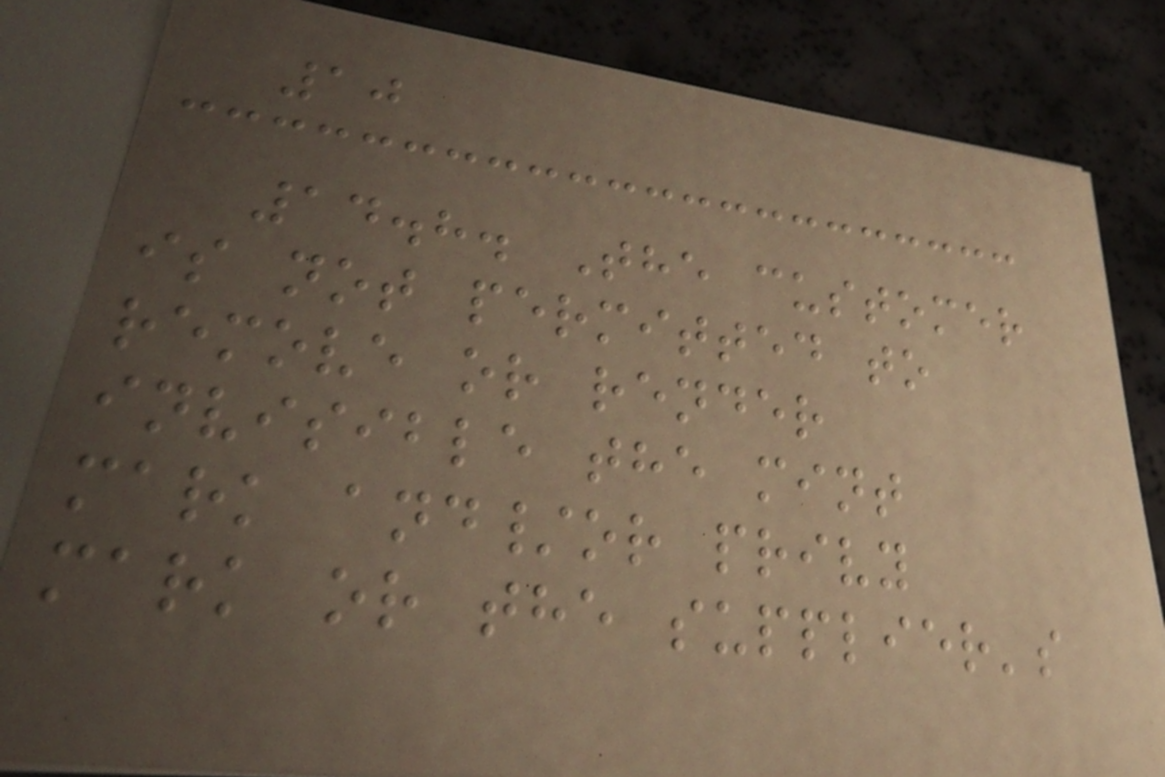10
14.8. The customer
is not permitted to
remove or render
invisible the mint
mark and/or privy
mark or the supplier's
